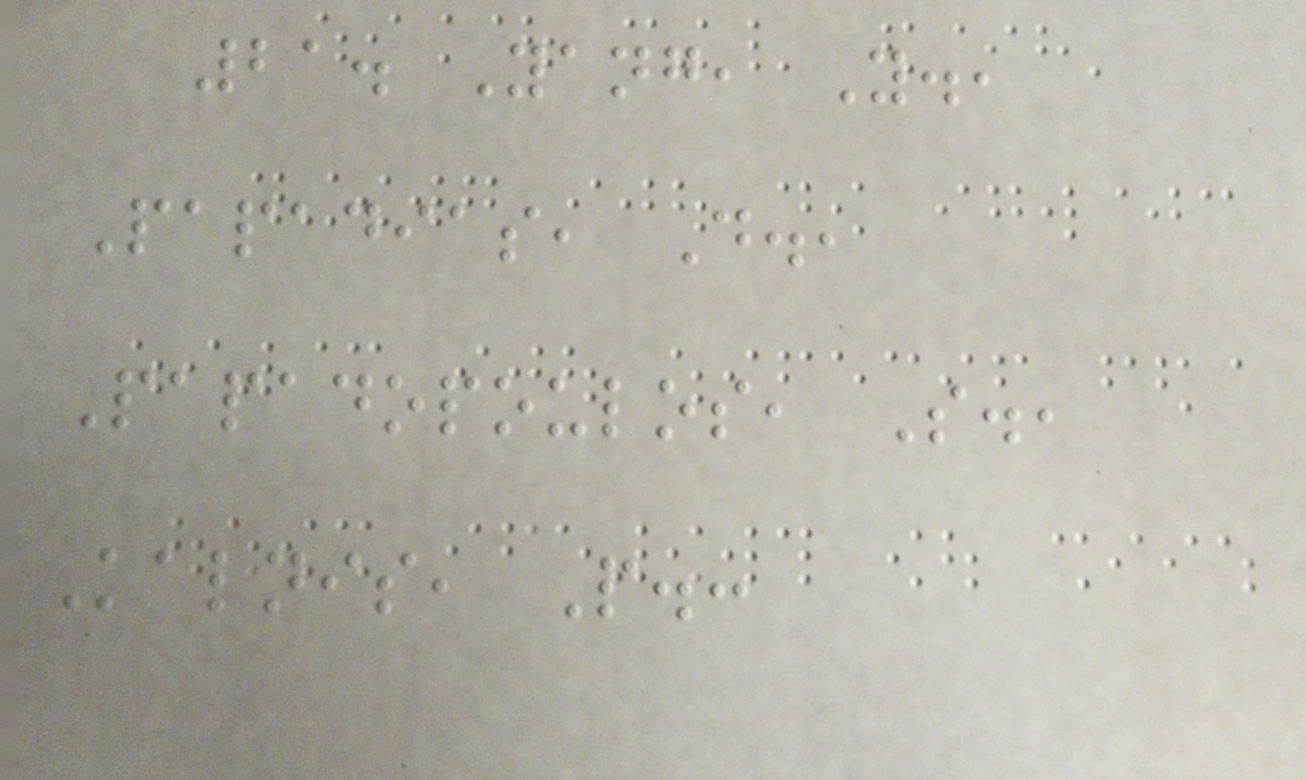21. Yang, Y.,
Papadias, D.,
Papadopoulos, S.,
Kalnis, P.:
